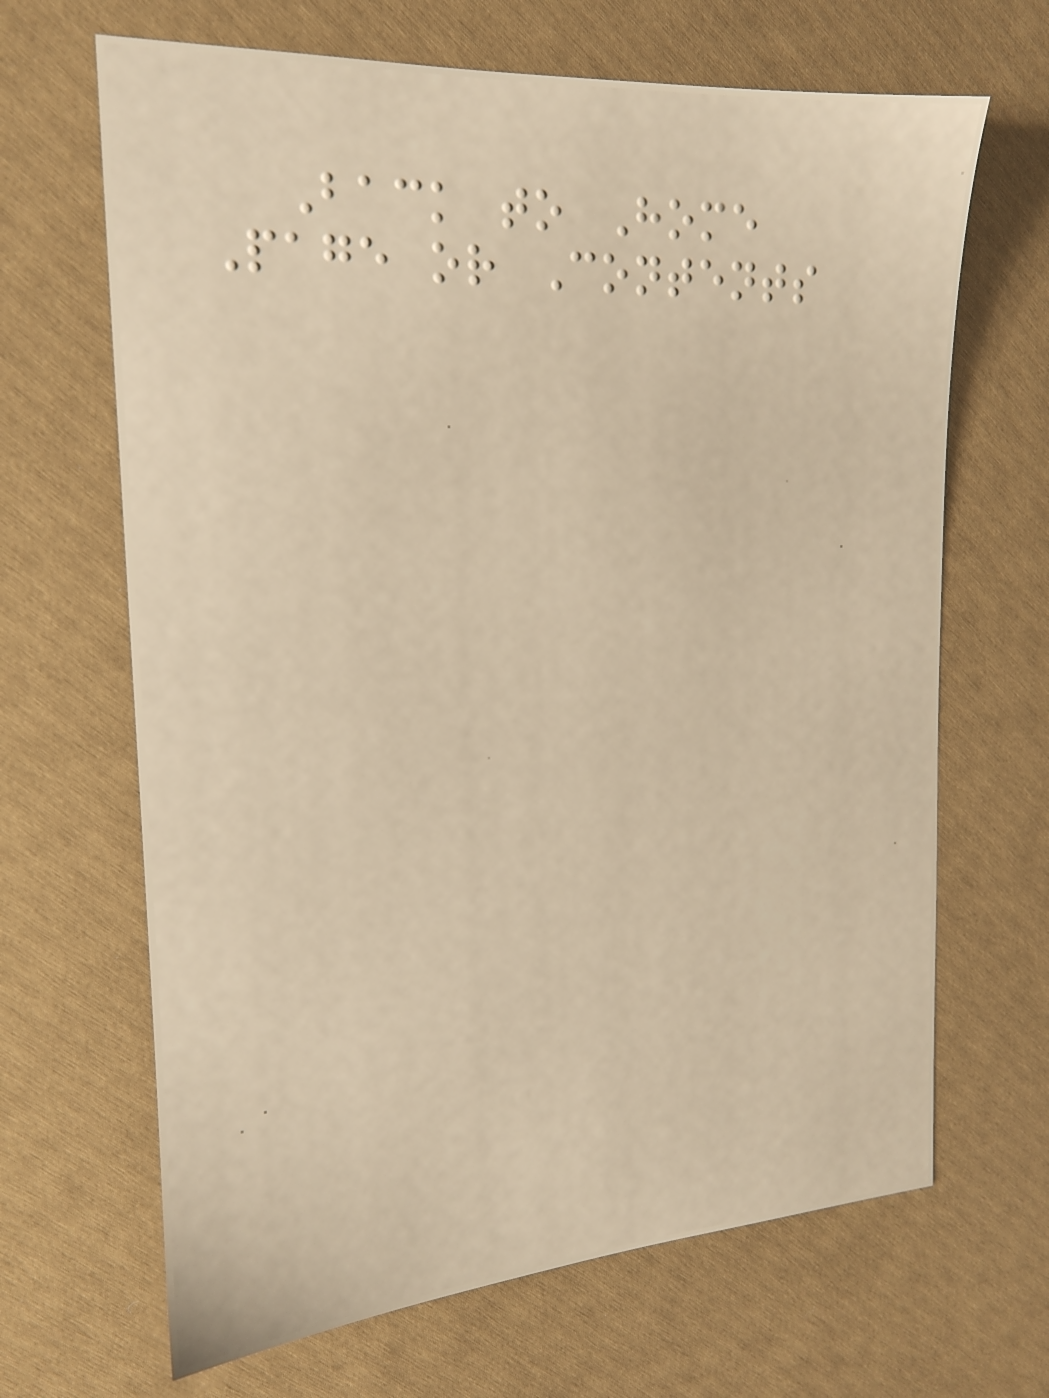Back to Home
Page or Contents
